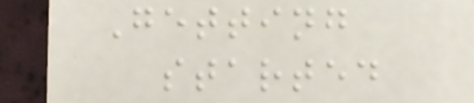Getting
started
